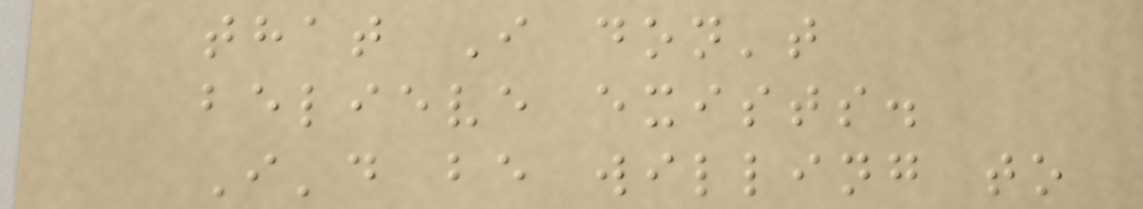that I don't
believe exists.
I'd be willing to
